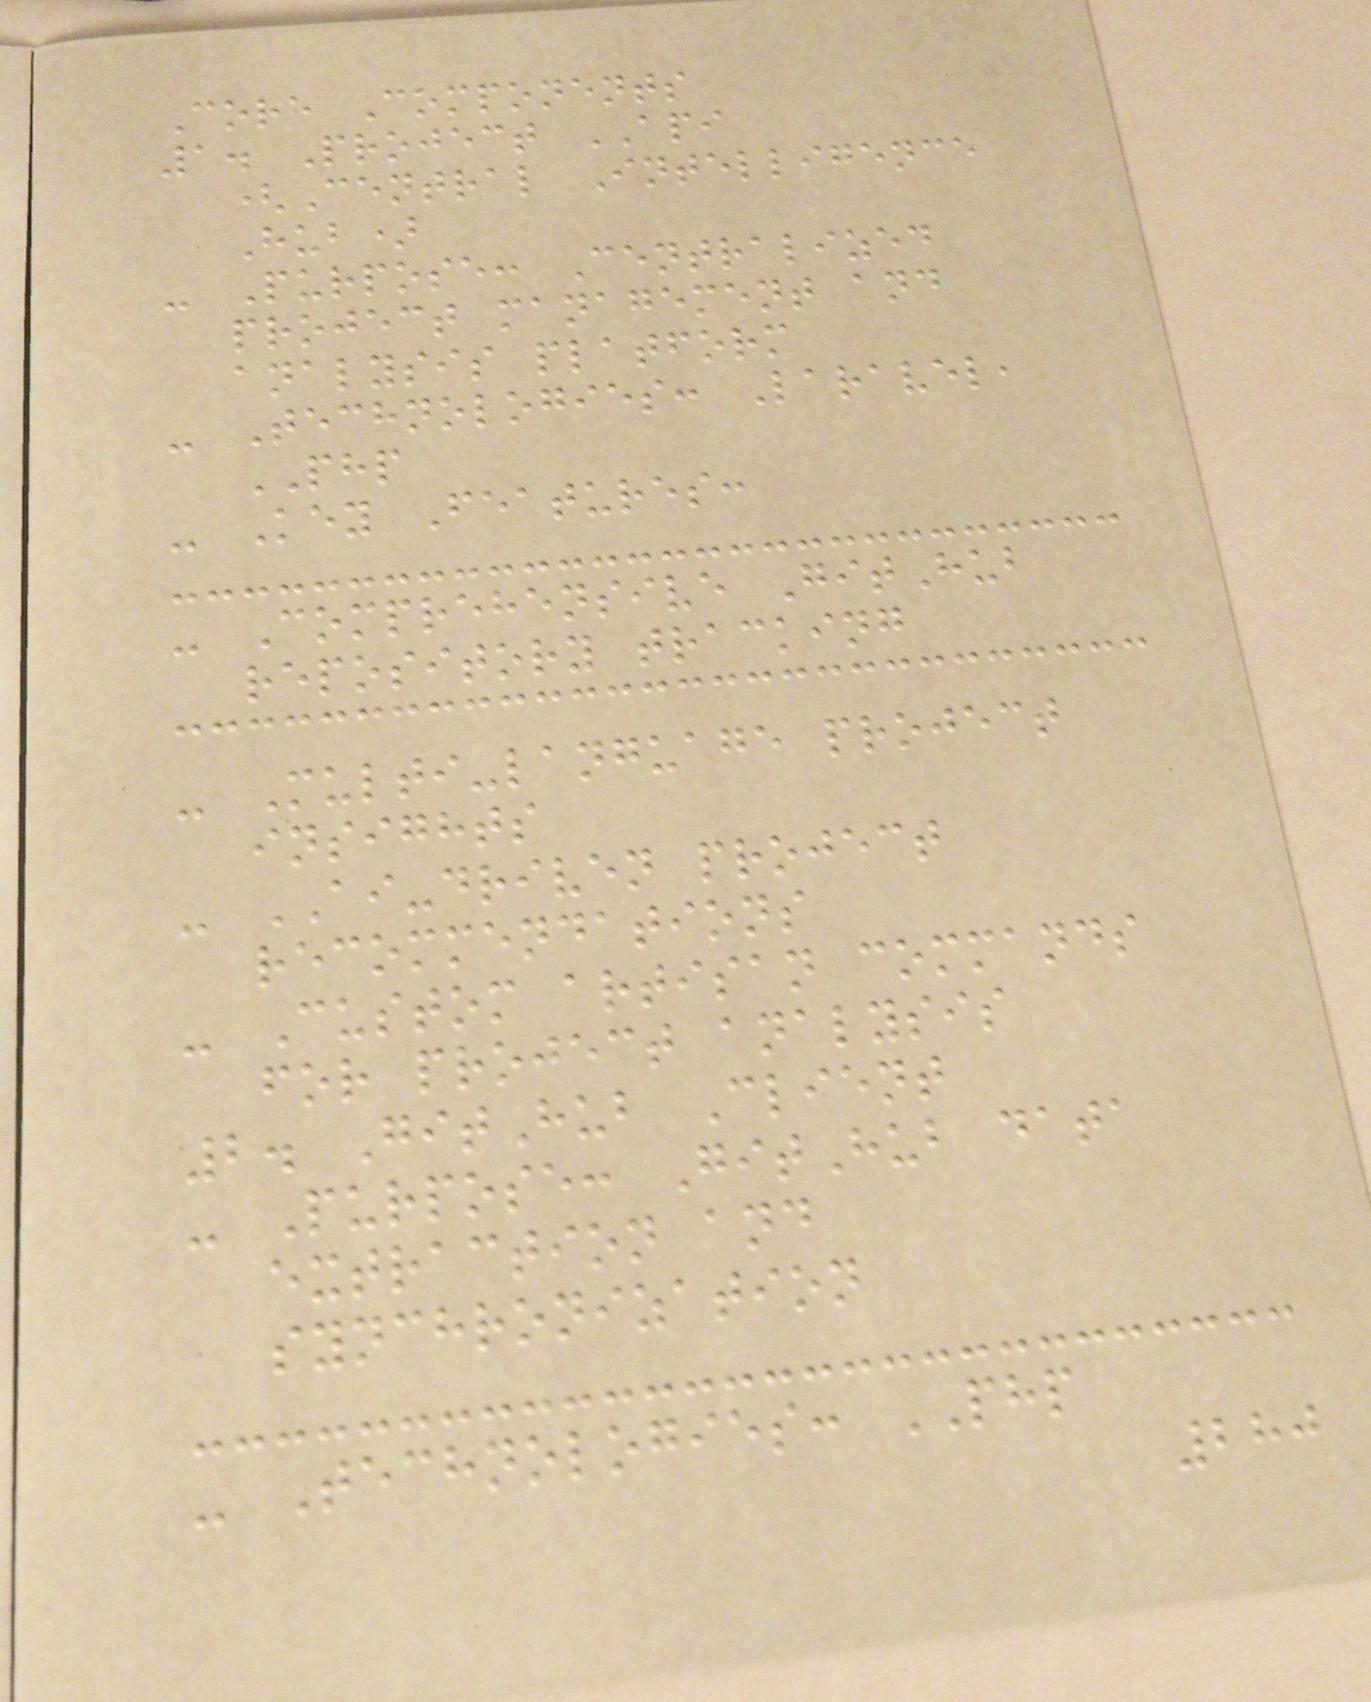Core Components
1. Project API
(Central Intelligence
Hub)
- Purpose: Centralized
project management and
analysis platform
- Technologies: Laravel,
PHP
- Key Features:
- Comprehensive GitHub
repository tracking
- Multi-language project
insights
- AI-driven project
recommendations
- Custom artisan commands
for project analysis
2. GitHub Client
- Purpose: GitHub data
extraction and
synchronization
- Technologies: PHP
280
